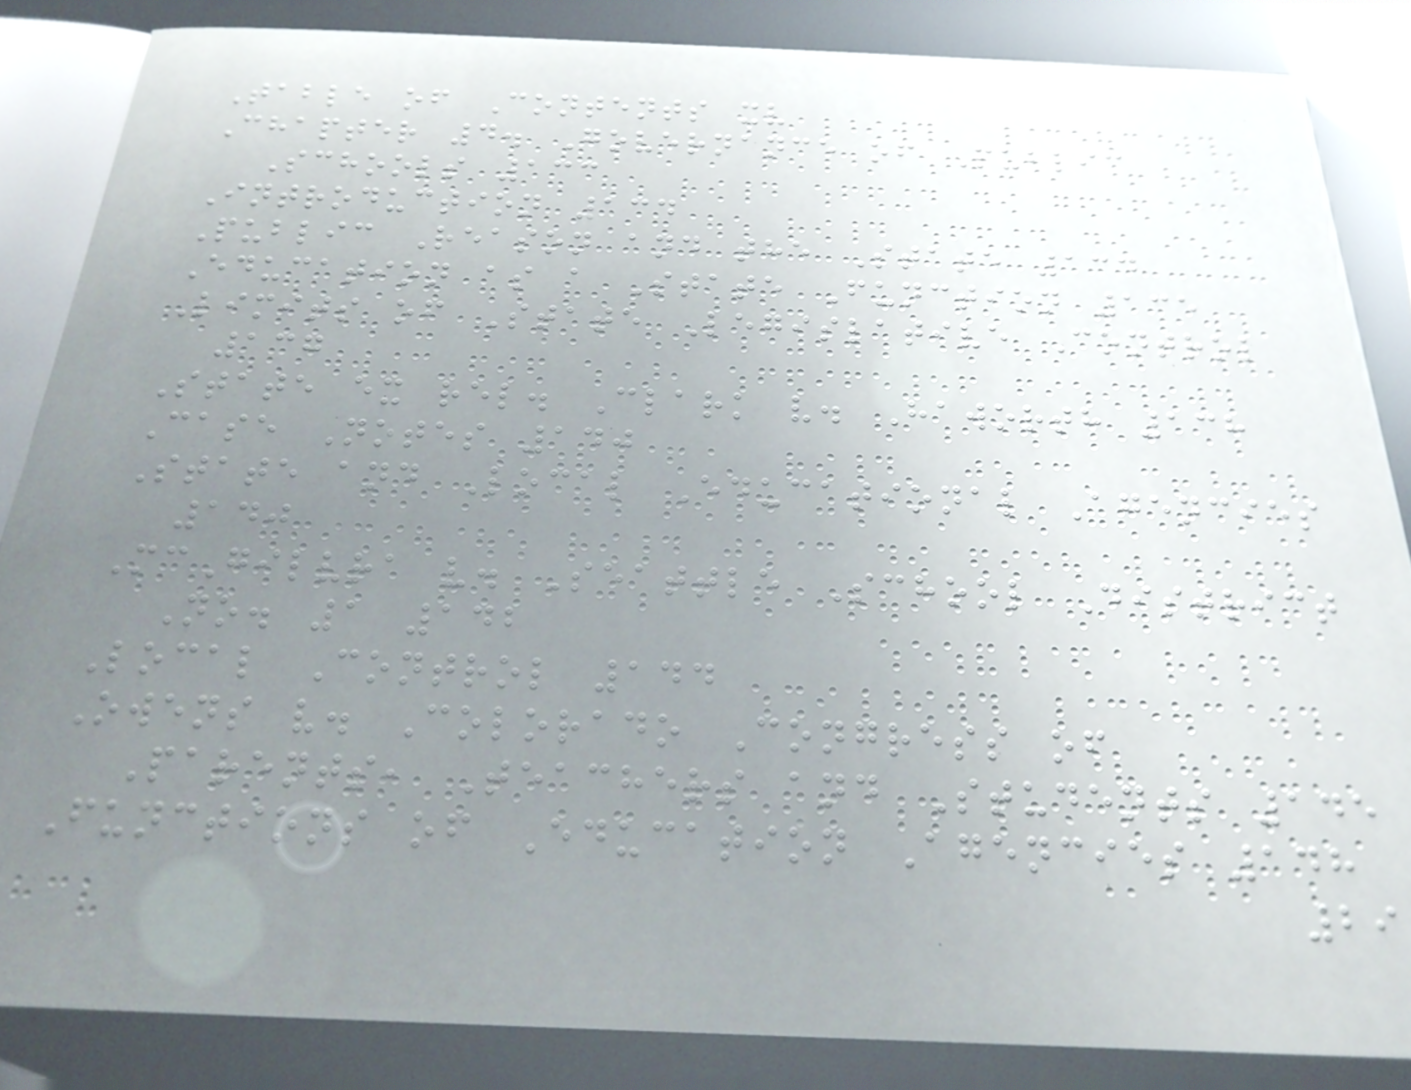Table of Contents xv
Chapter 4. Governance of Public
Schools 133
Introduction 134
Public Reason and the State 134
Education as a State Function 135
Limits of State Legislative Control
137
State ex rel. Clark v. Haworth 138
Case Notes 140
State and Local Educational Agencies
140
McGilvra v. Seattle School District
No. 1 142
Local Control 144
Owens v. Colorado Congress of
Parents, Teachers and Students 145
Functions of Education Agencies 148
29
